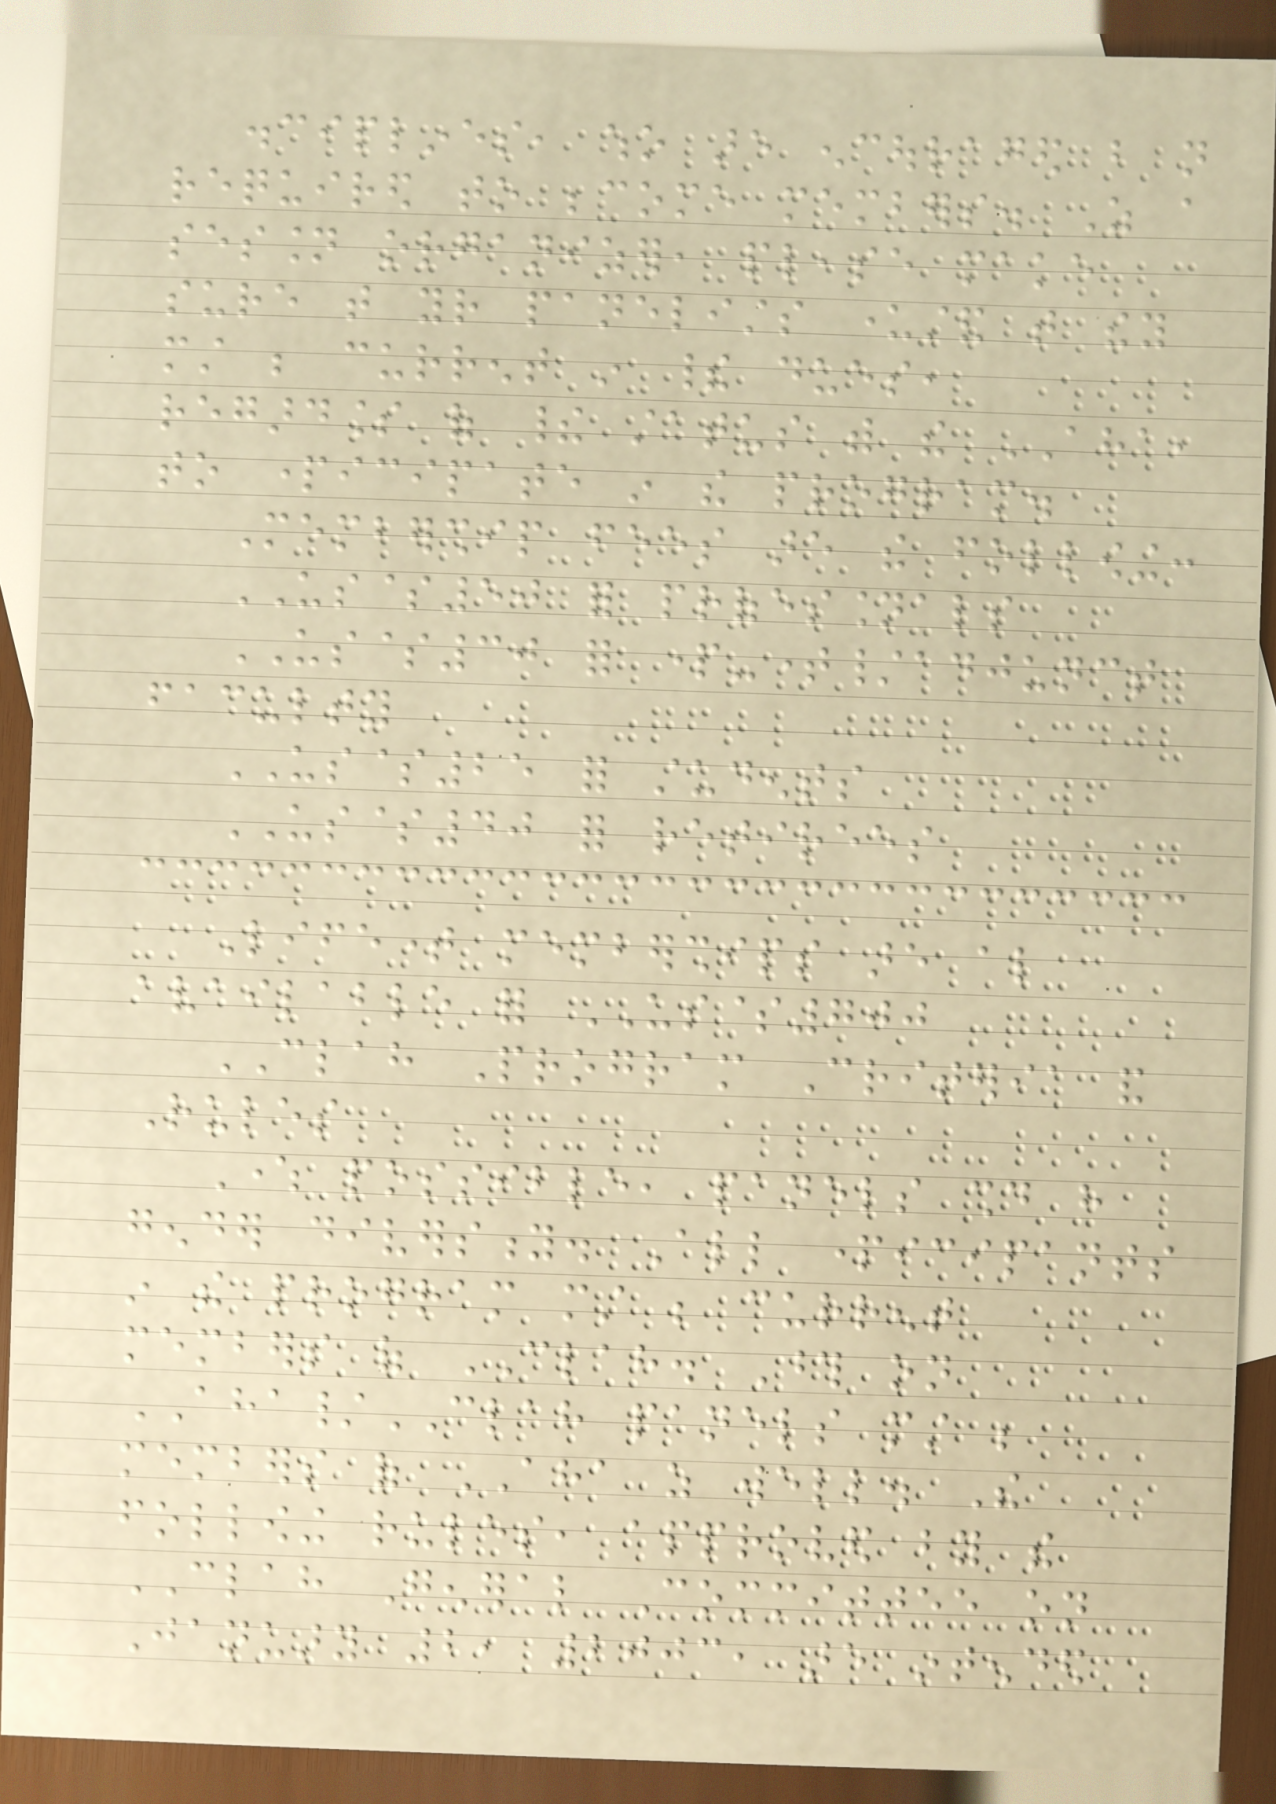disciplines, who are encouraged but not
required to become members. As a
session organizer, please make
sure that your panelists understand that they
must be current in their dues,
regardless of their status with the AHA,
to participate in the program.
Membership fees are the following:
US$50 for professionals
US$30 for part-time/adjunct
faculty
US$25 for students
US$40 for retirees
Lifetime memberships are also
available for US$700
CLAH Program Criteria and
Rules
Where possible, panels should have
gender diversity. All participants
in the program must be current
members of CLAH. Those on
AHA/CLAH panels must be
members of AHA as well. The
following rules, approved by the
CLAH General Committee on
January 2, 2003, are intended
